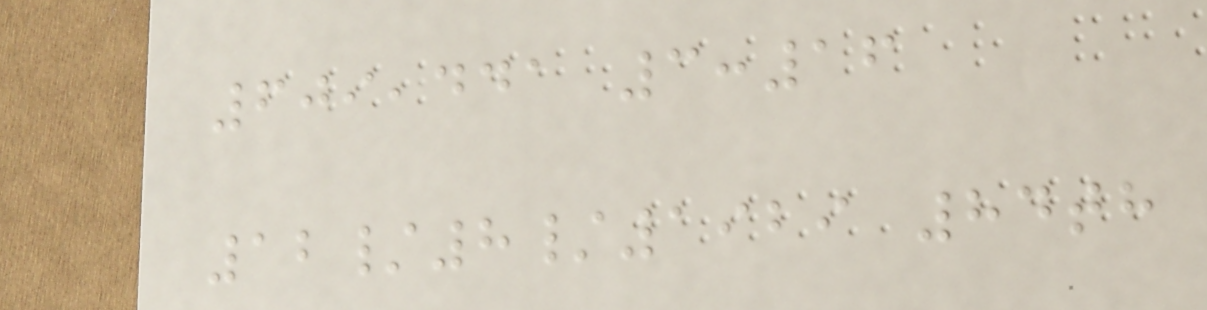609,441 3:16
12/8/1929 84th
